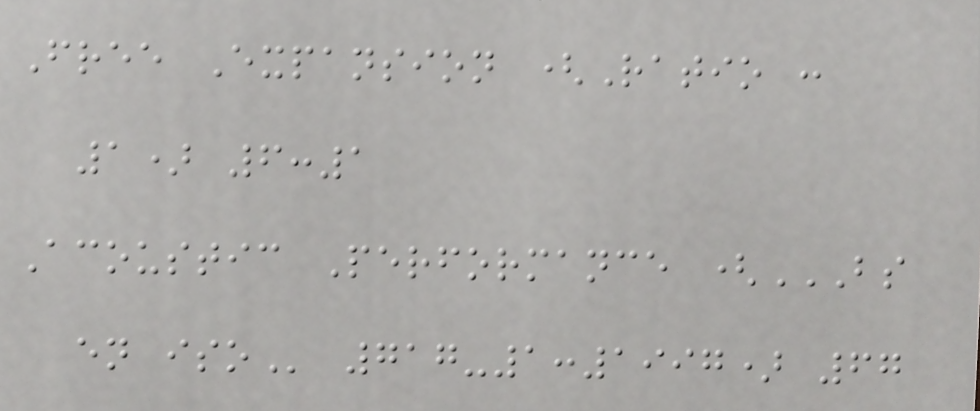Free Expansion (Ratio :
1) 6:1
Acoustic Performance (BS
EN ISO 717-1:1997) 67
